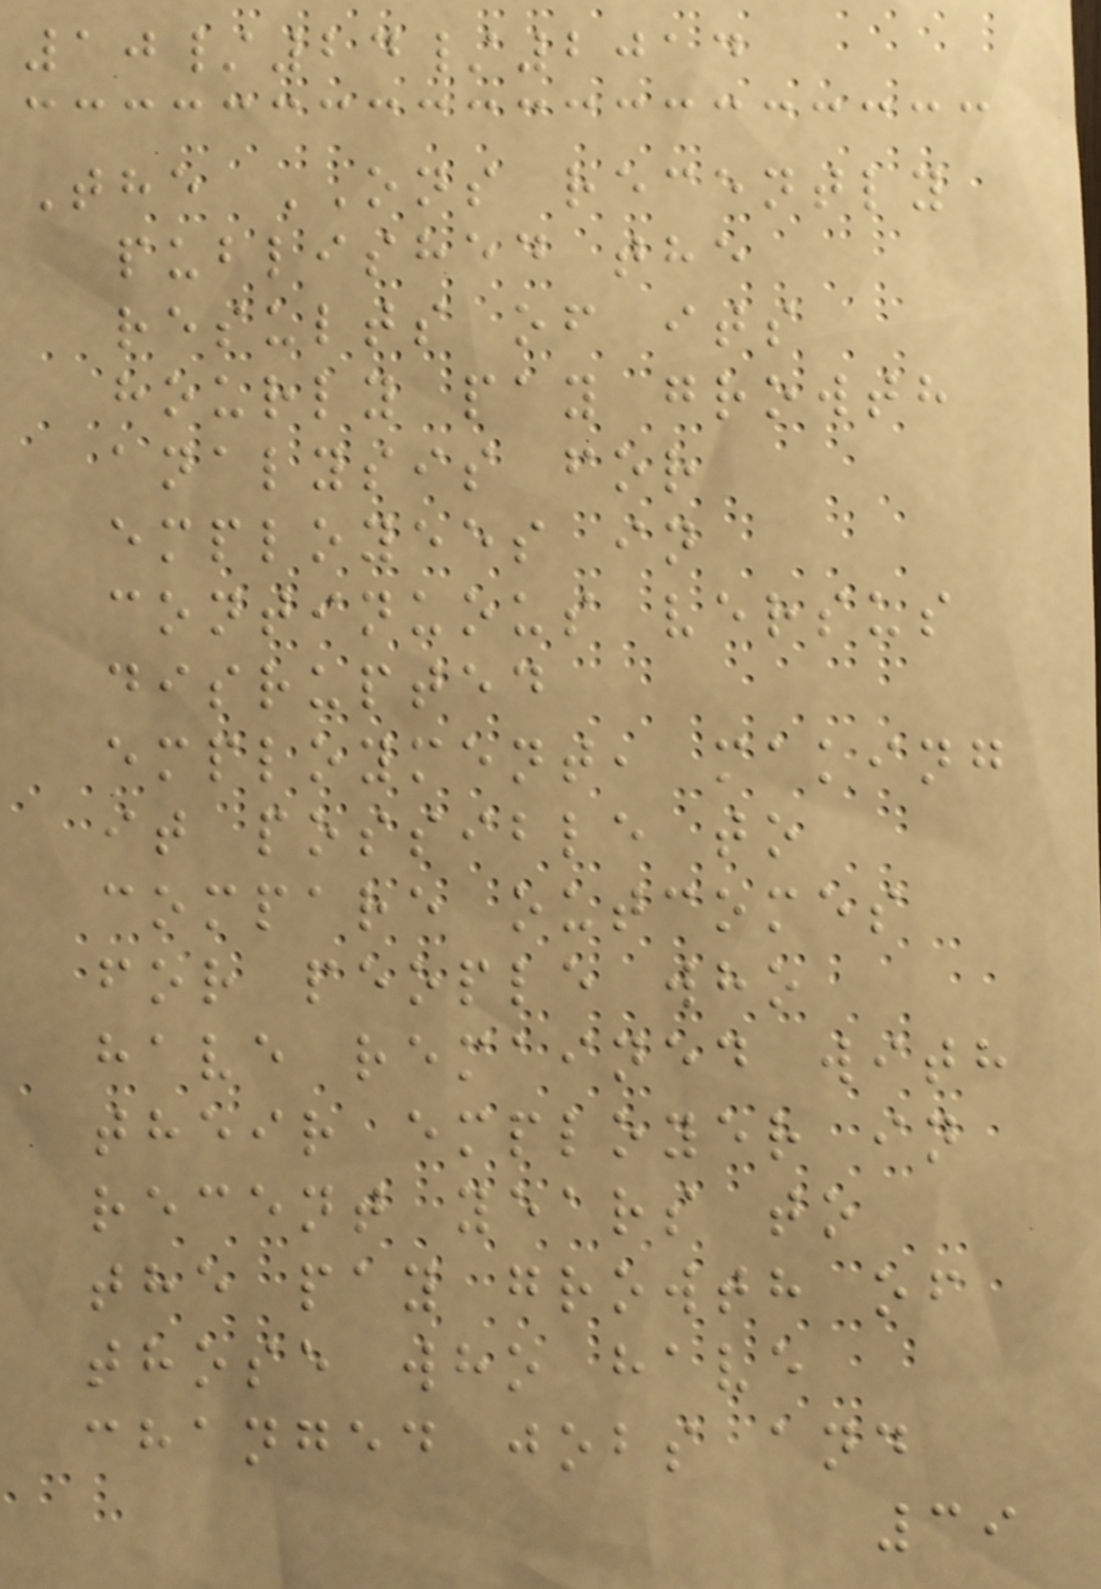10/24/2014
The ONS recently
published the
results of its
hourly pay growth
analysis for
employees in
continuous versus
disrupted
employment, making
it possible to
compare outcomes
for people who
have remained with
their employer in
recent years to
the pay growth of
those who have
changed jobs and
39
